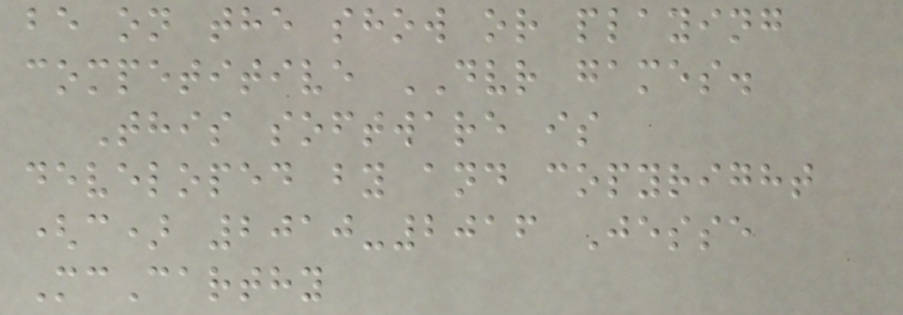be on the show or playing
competitive DVR games.
This software is
developed by and copyright
(c) 2010-2016 Jesse
McCarthy
